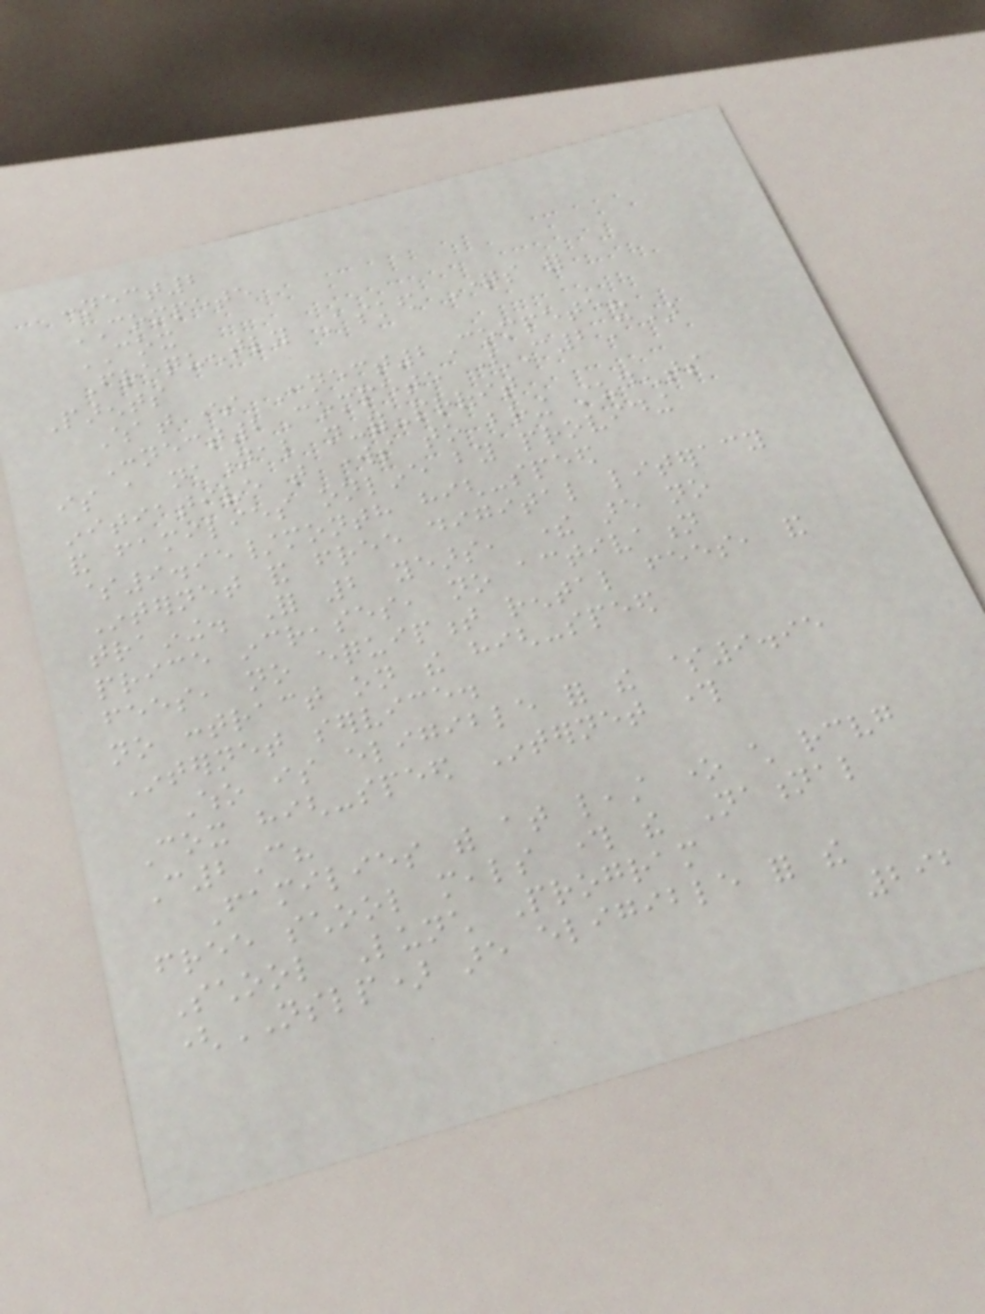connect2
COMPETE
COX
Frequently Asked Questions for
Parents
What is Connect2Compete?
Connect2Compete (C2C)
is a national not-for-profit
initiative that works to bring students
and families online by providing
$9.95/month high-speed
Internet and free digital literacy
training. For 2 years, there are no
price increases, no activation
fees, no equipment rental fees, and
no contract on the high-speed
Internet service.
Who is eligible for the $9.95
Cox high-speed Internet through
C2C?
Families with at least one child receiving
free school meals through the National
School Lunch Program
(NSLP) are eligible for the
292
